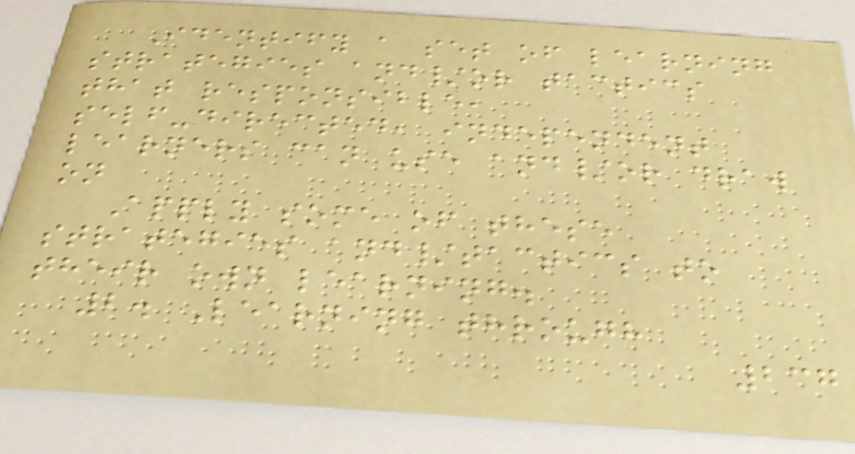Identify a set of learning
strategies and/or tactics
that responsible,
self-directed, independent
learners can use and/or draw
on
Apply some of these
strategies and/tactics to
their own learning.
2. Learning through
237
